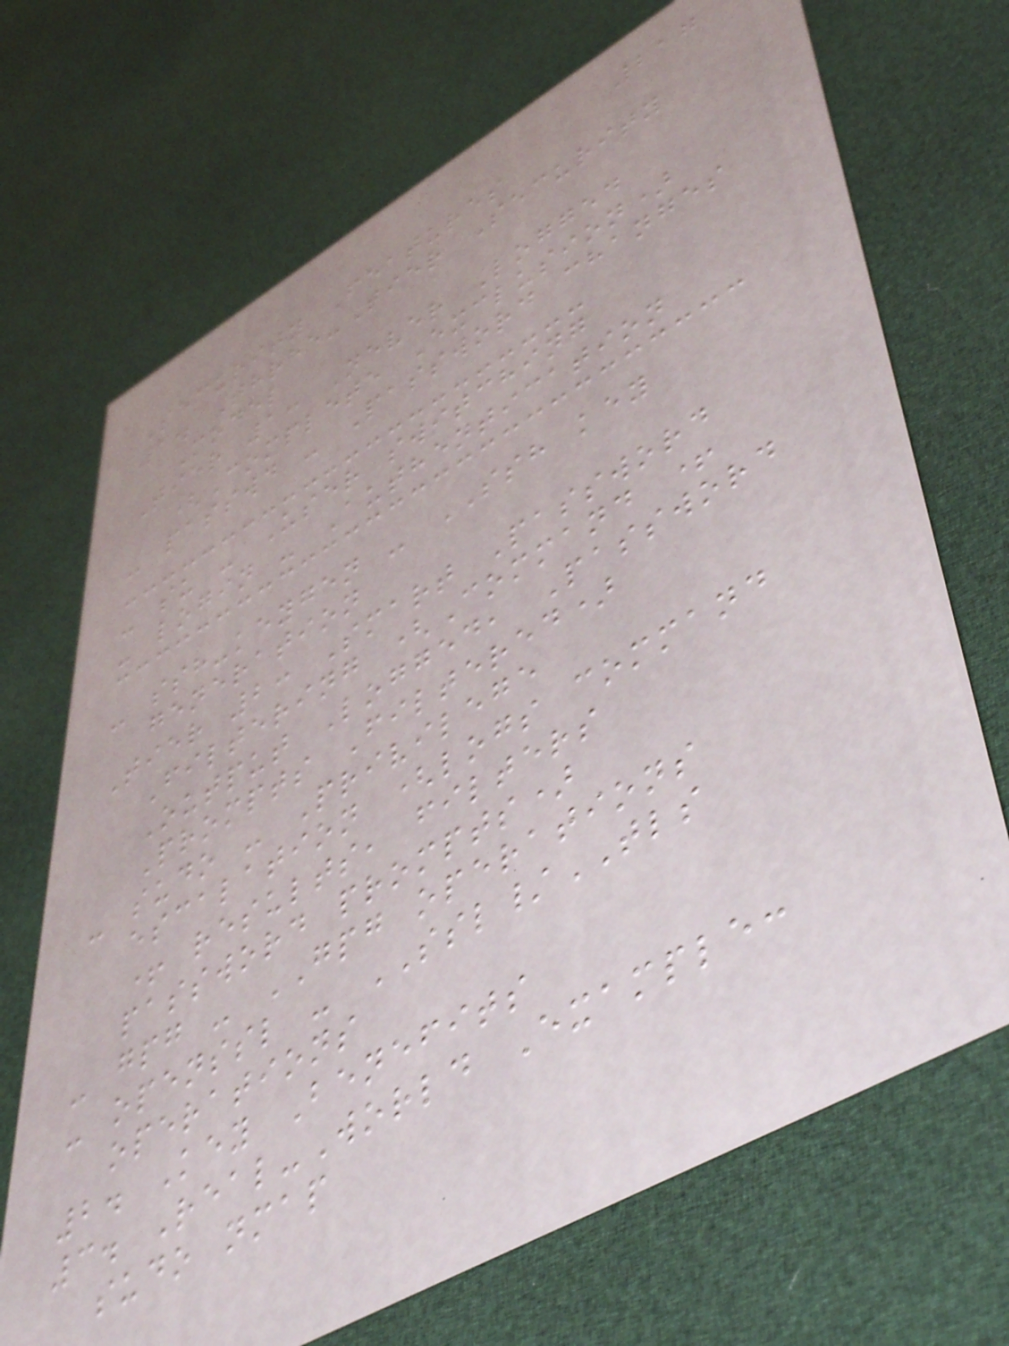217
Security Features
1. Three-Tier Security
Model
Tier 1: Never Logged
(Complete Exclusion)
- passwd - Password changes
- su - User switching
- login - Authentication
- ssh-keygen - SSH key
generation
Tier 2: Smart Password
Filtering (Command +
Output Logged, Password
Prompts Filtered)
- sudo - Privilege
escalation (logs command
+ results, filters
password prompts)
- gpg - GPG operations
- openssl - SSL/TLS
operations
2. Key Benefits
3. Real-World Example:
sudo nmap
